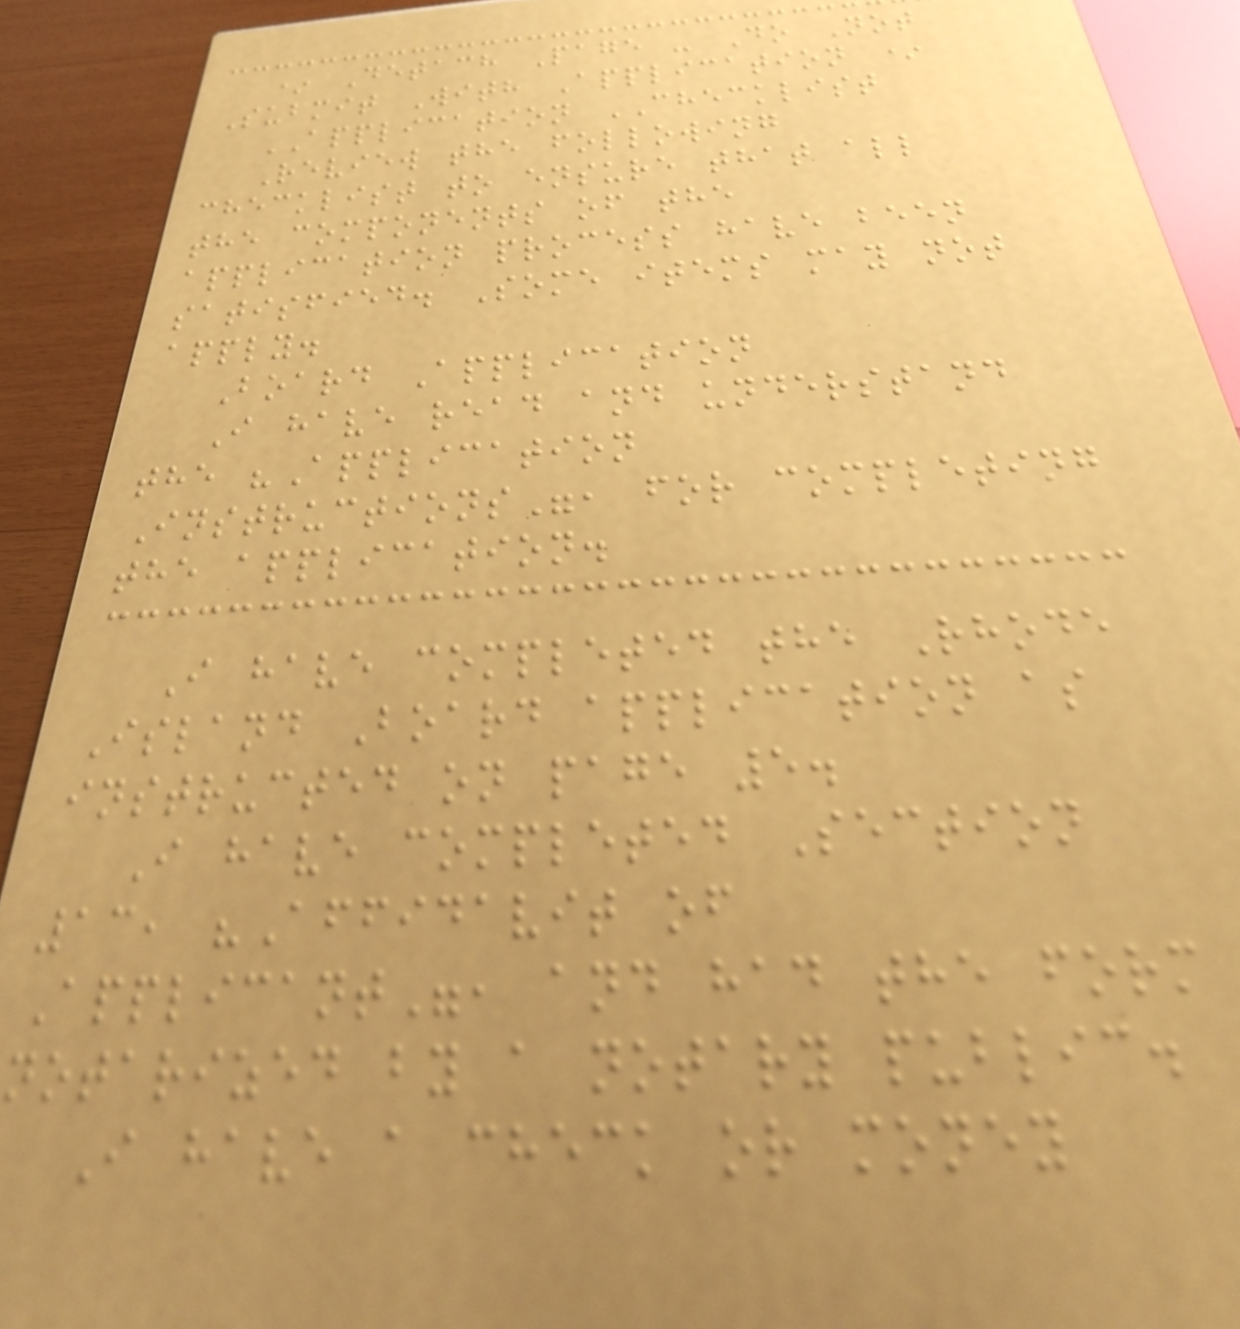* Detach Page - Do Not
Submit With Application *
APPLICATION CHECKLIST
Review the following
checklist to ensure that all
the components of the
application process have been
satisfied. Some items may not
apply.
Board Application
I have read and understand
the "Application
Instructions", for completing
the application.
I have completed the Rhode
Island Board application as
instructed on page 5.
I have completed Section
13, "Affidavit of
Applicant", and had the form
notarized by a notary public.
I have a check or money
